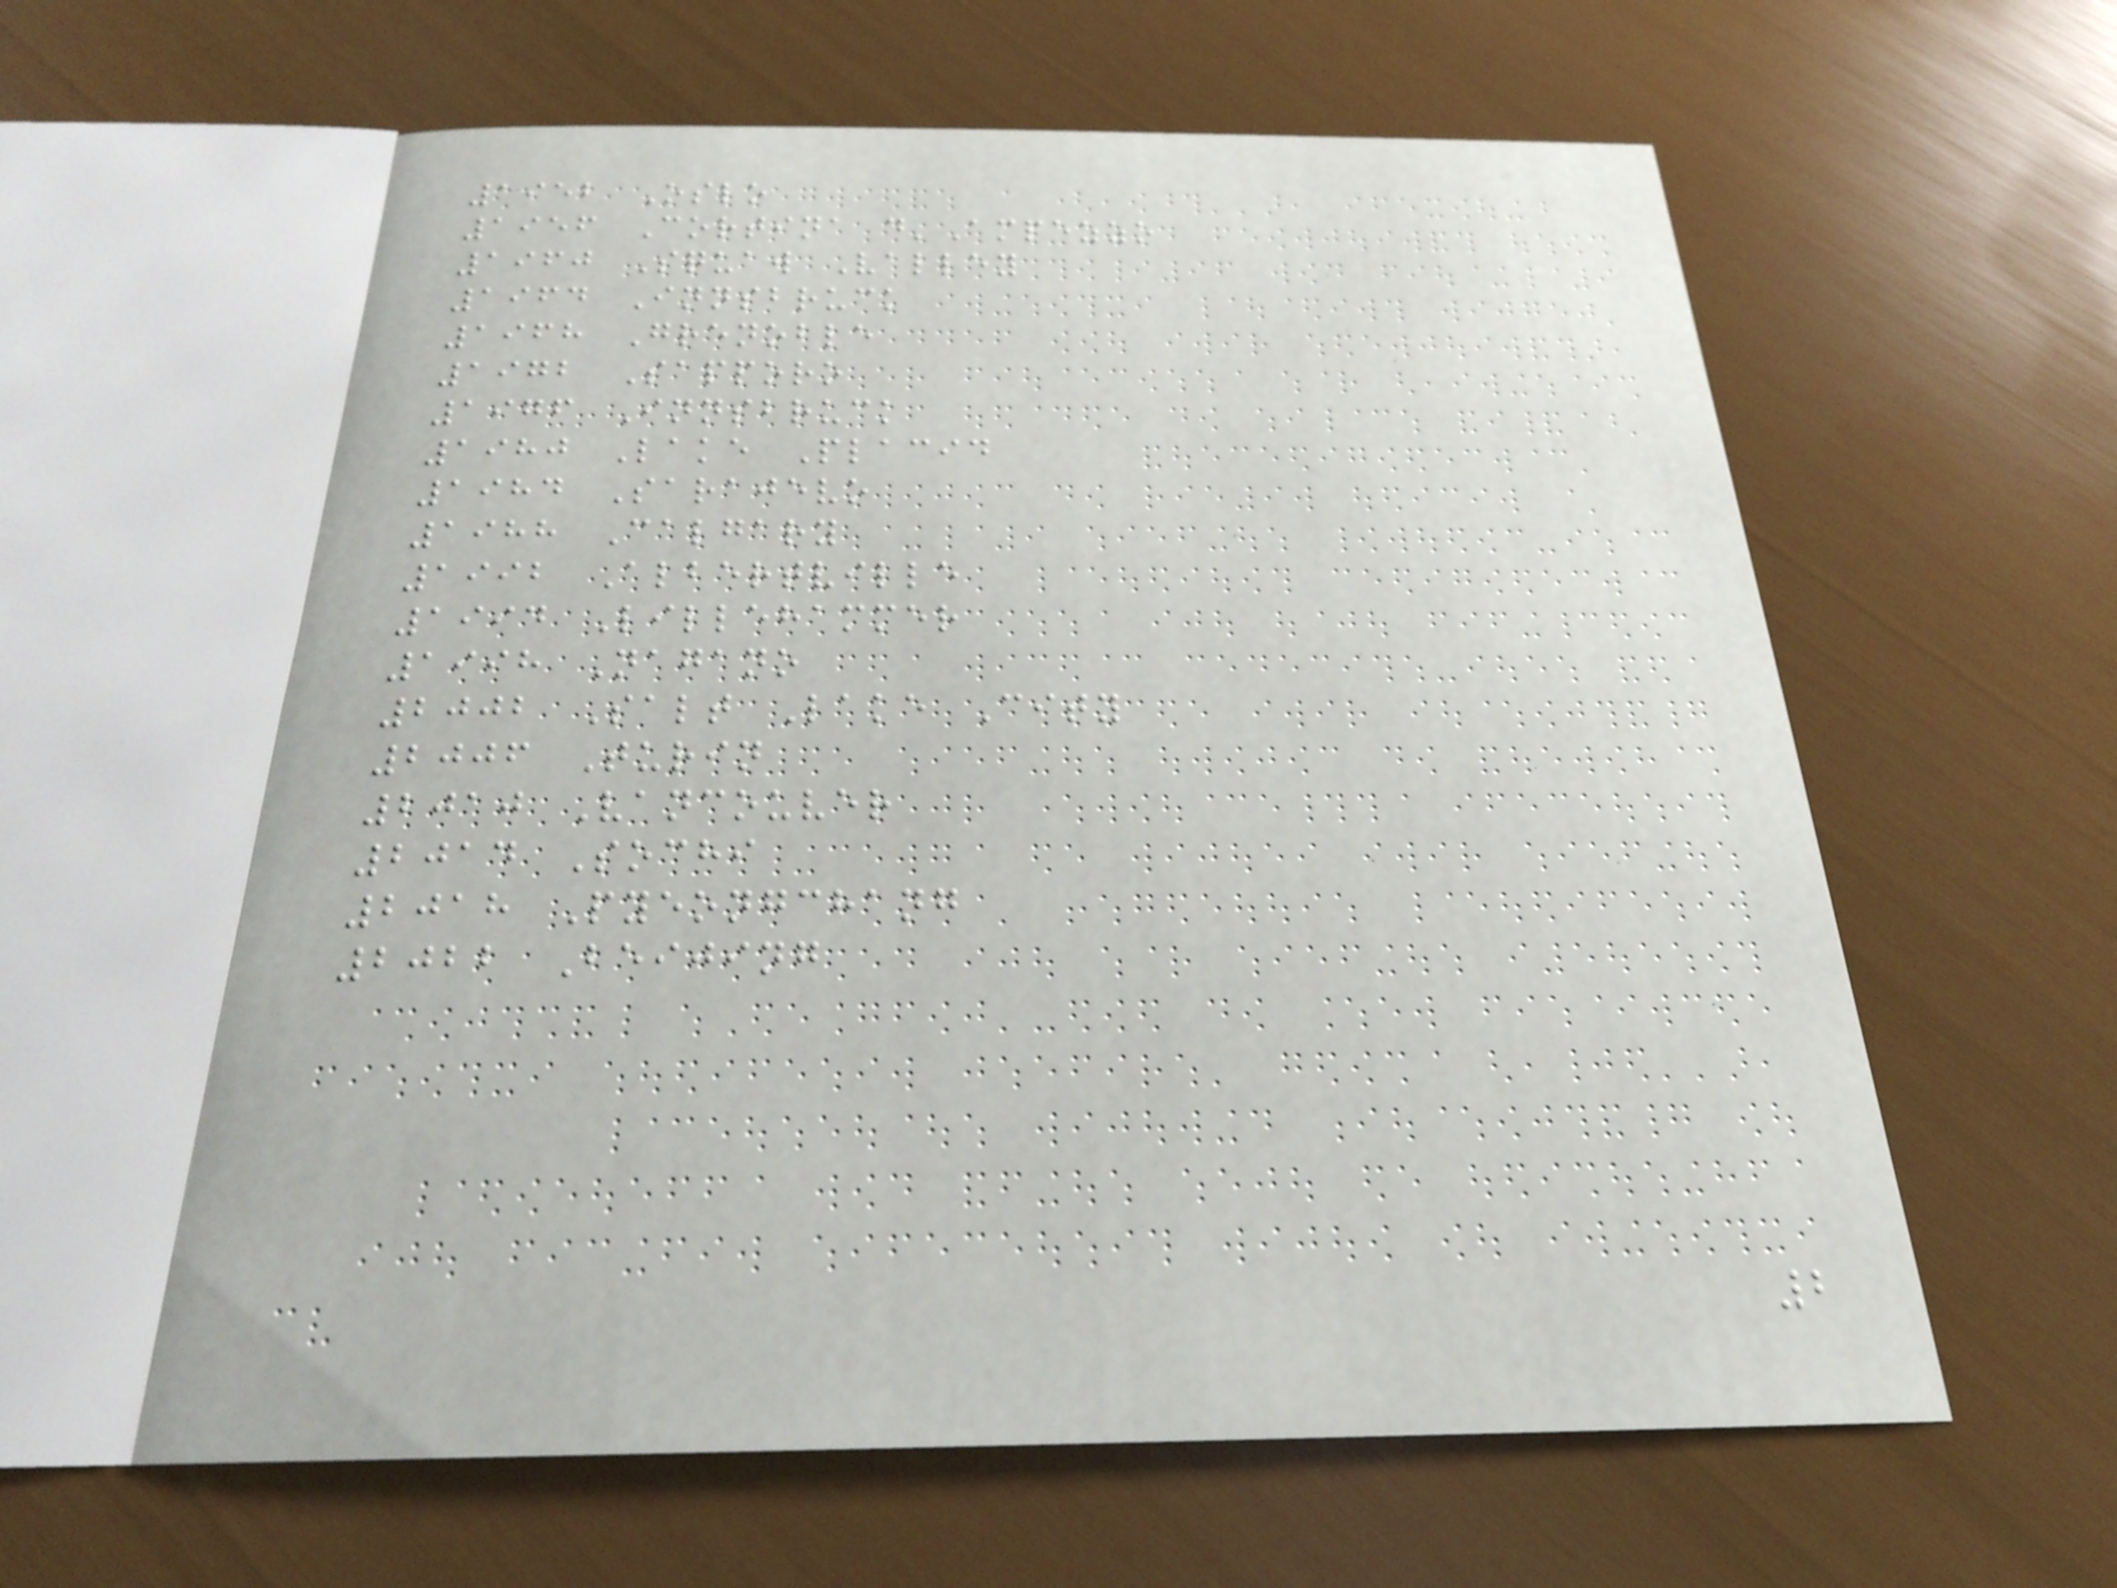1952 Oslo
1956 Cortina d'Ampezzo
1960 Squaw Valley
1964 Innsbruck
1968 Grenoble
1972 Sapporo
1976 Innsbruck
1980 Lake Placid
1984 Sarajevo
1988 Calgary
1992 Albertville
1994 Lillehammer
1998 Nagano
2002 Salt Lake City
2006 Turin
2010 Vancouver
2014 Sochi
2018 Pyeongchang
2022 Beijing
2
